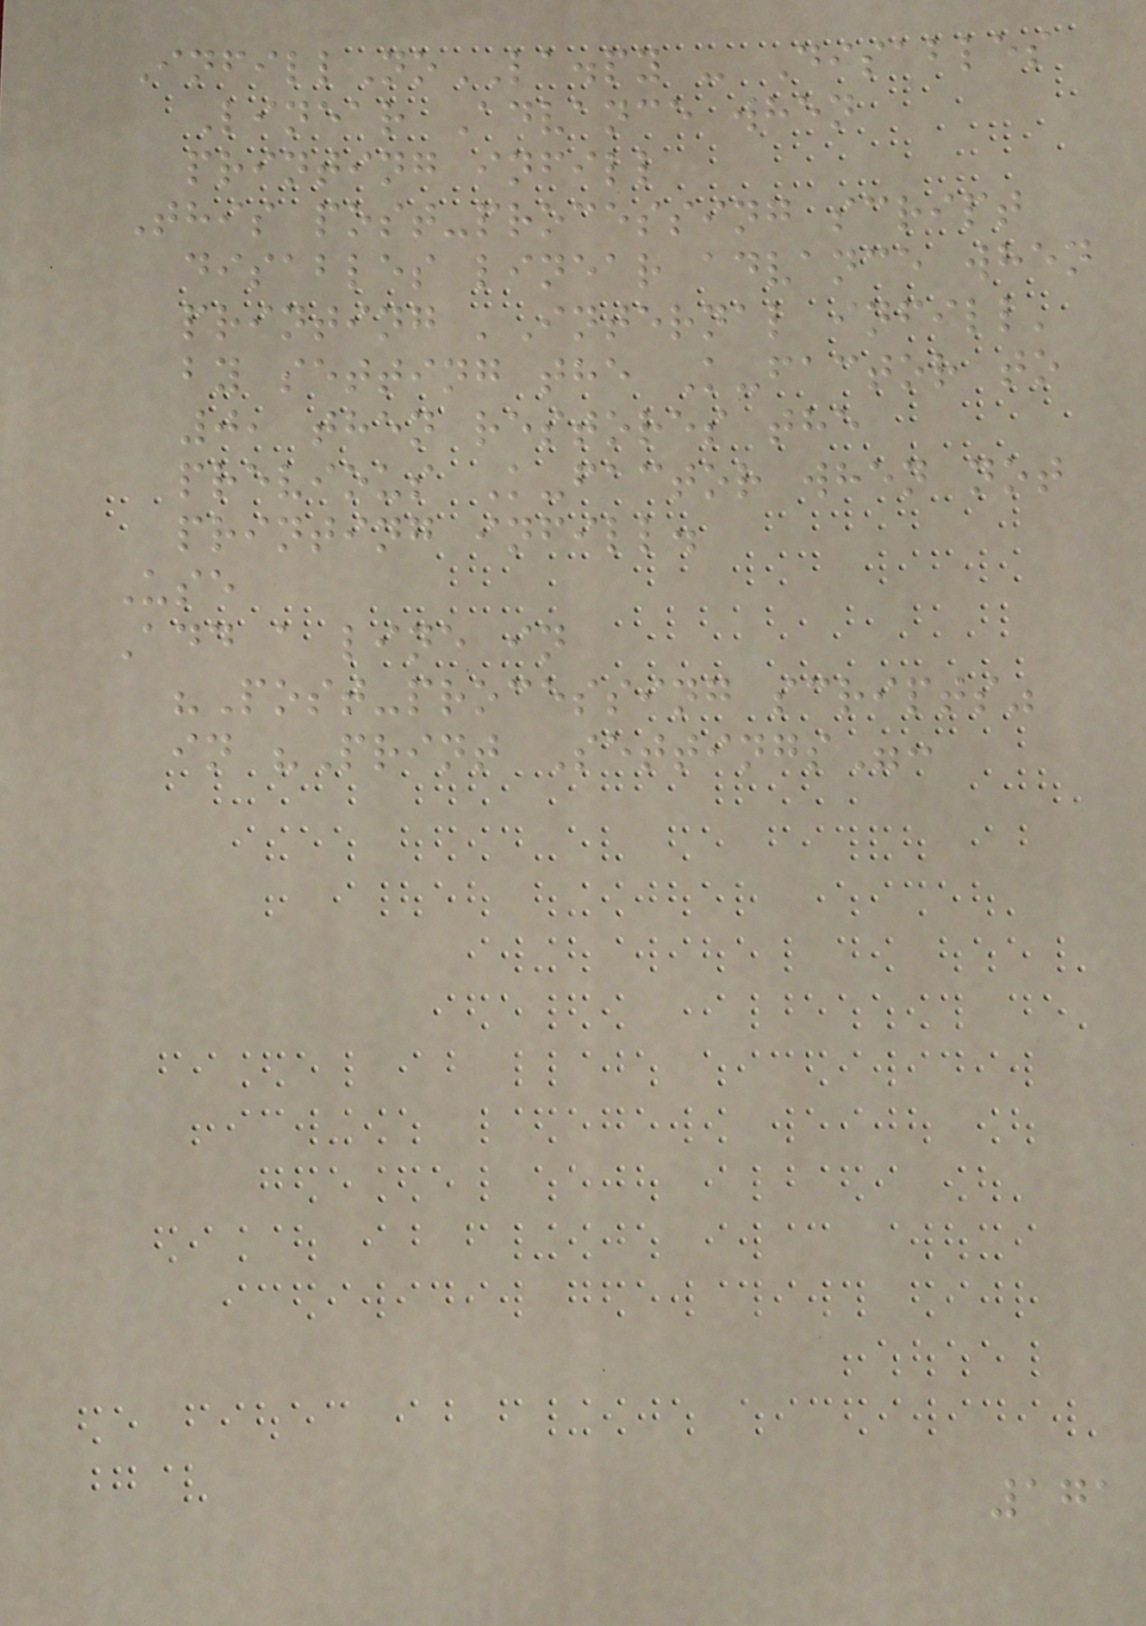InfillNoLA.py - Disables
Linear Advance when
printing infill
This post-processing script
disables linear advance when
printing 'Internal infill'
by setting the K-factor to
0, then restores the
previous K-factor when not
printing infill.
Use
Add a line in
"Post-processing scripts"
in "Print Settings":
171
